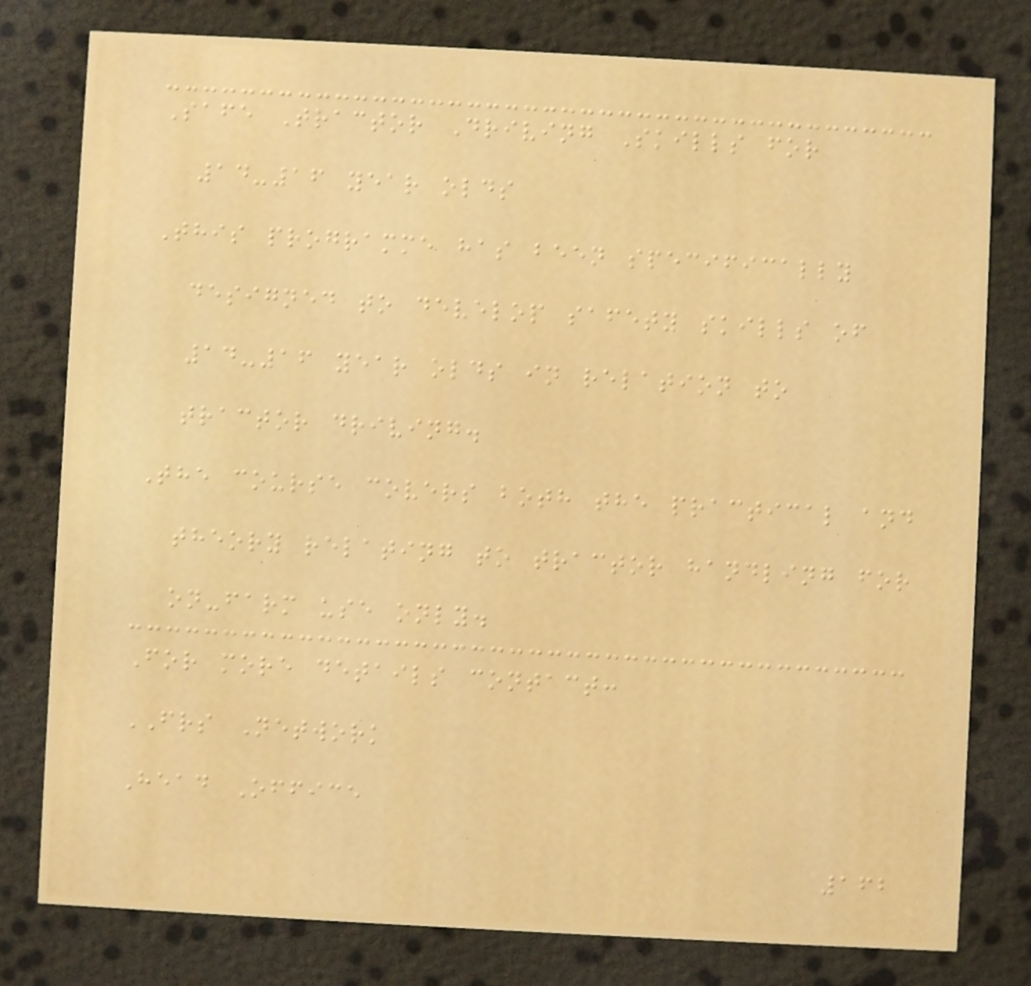Safe Tractor Driving Skills for
14-16 year olds
This programme has been specifically
designed to develop safety skills of
14-16 year olds in relation to
tractor driving.
The course covers both the practical and
theory relating to tractor handling for
on-farm use only.
For more details contact:
FRS Network
Head Office
162
